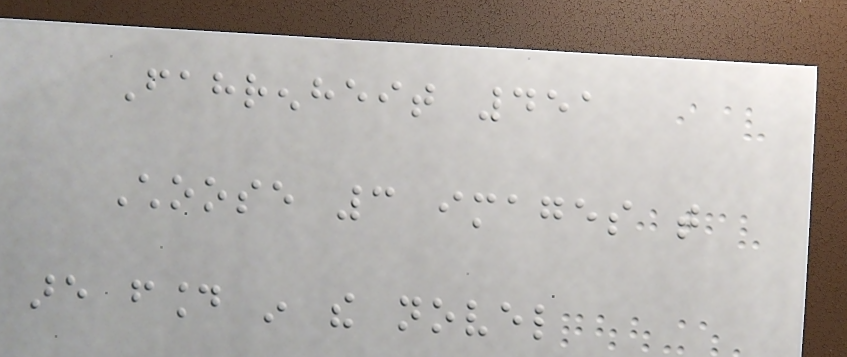Fahrenheit 451
Choose 3 images that
are found in the novel
